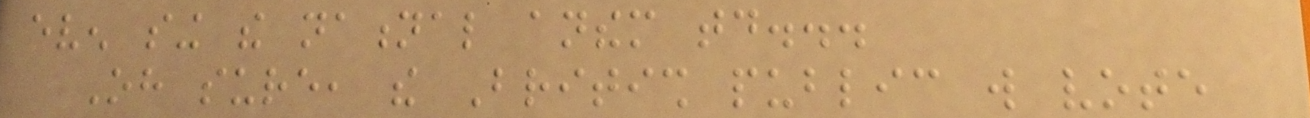even sing the national anthem today...
Oh sure, the British public will vote
